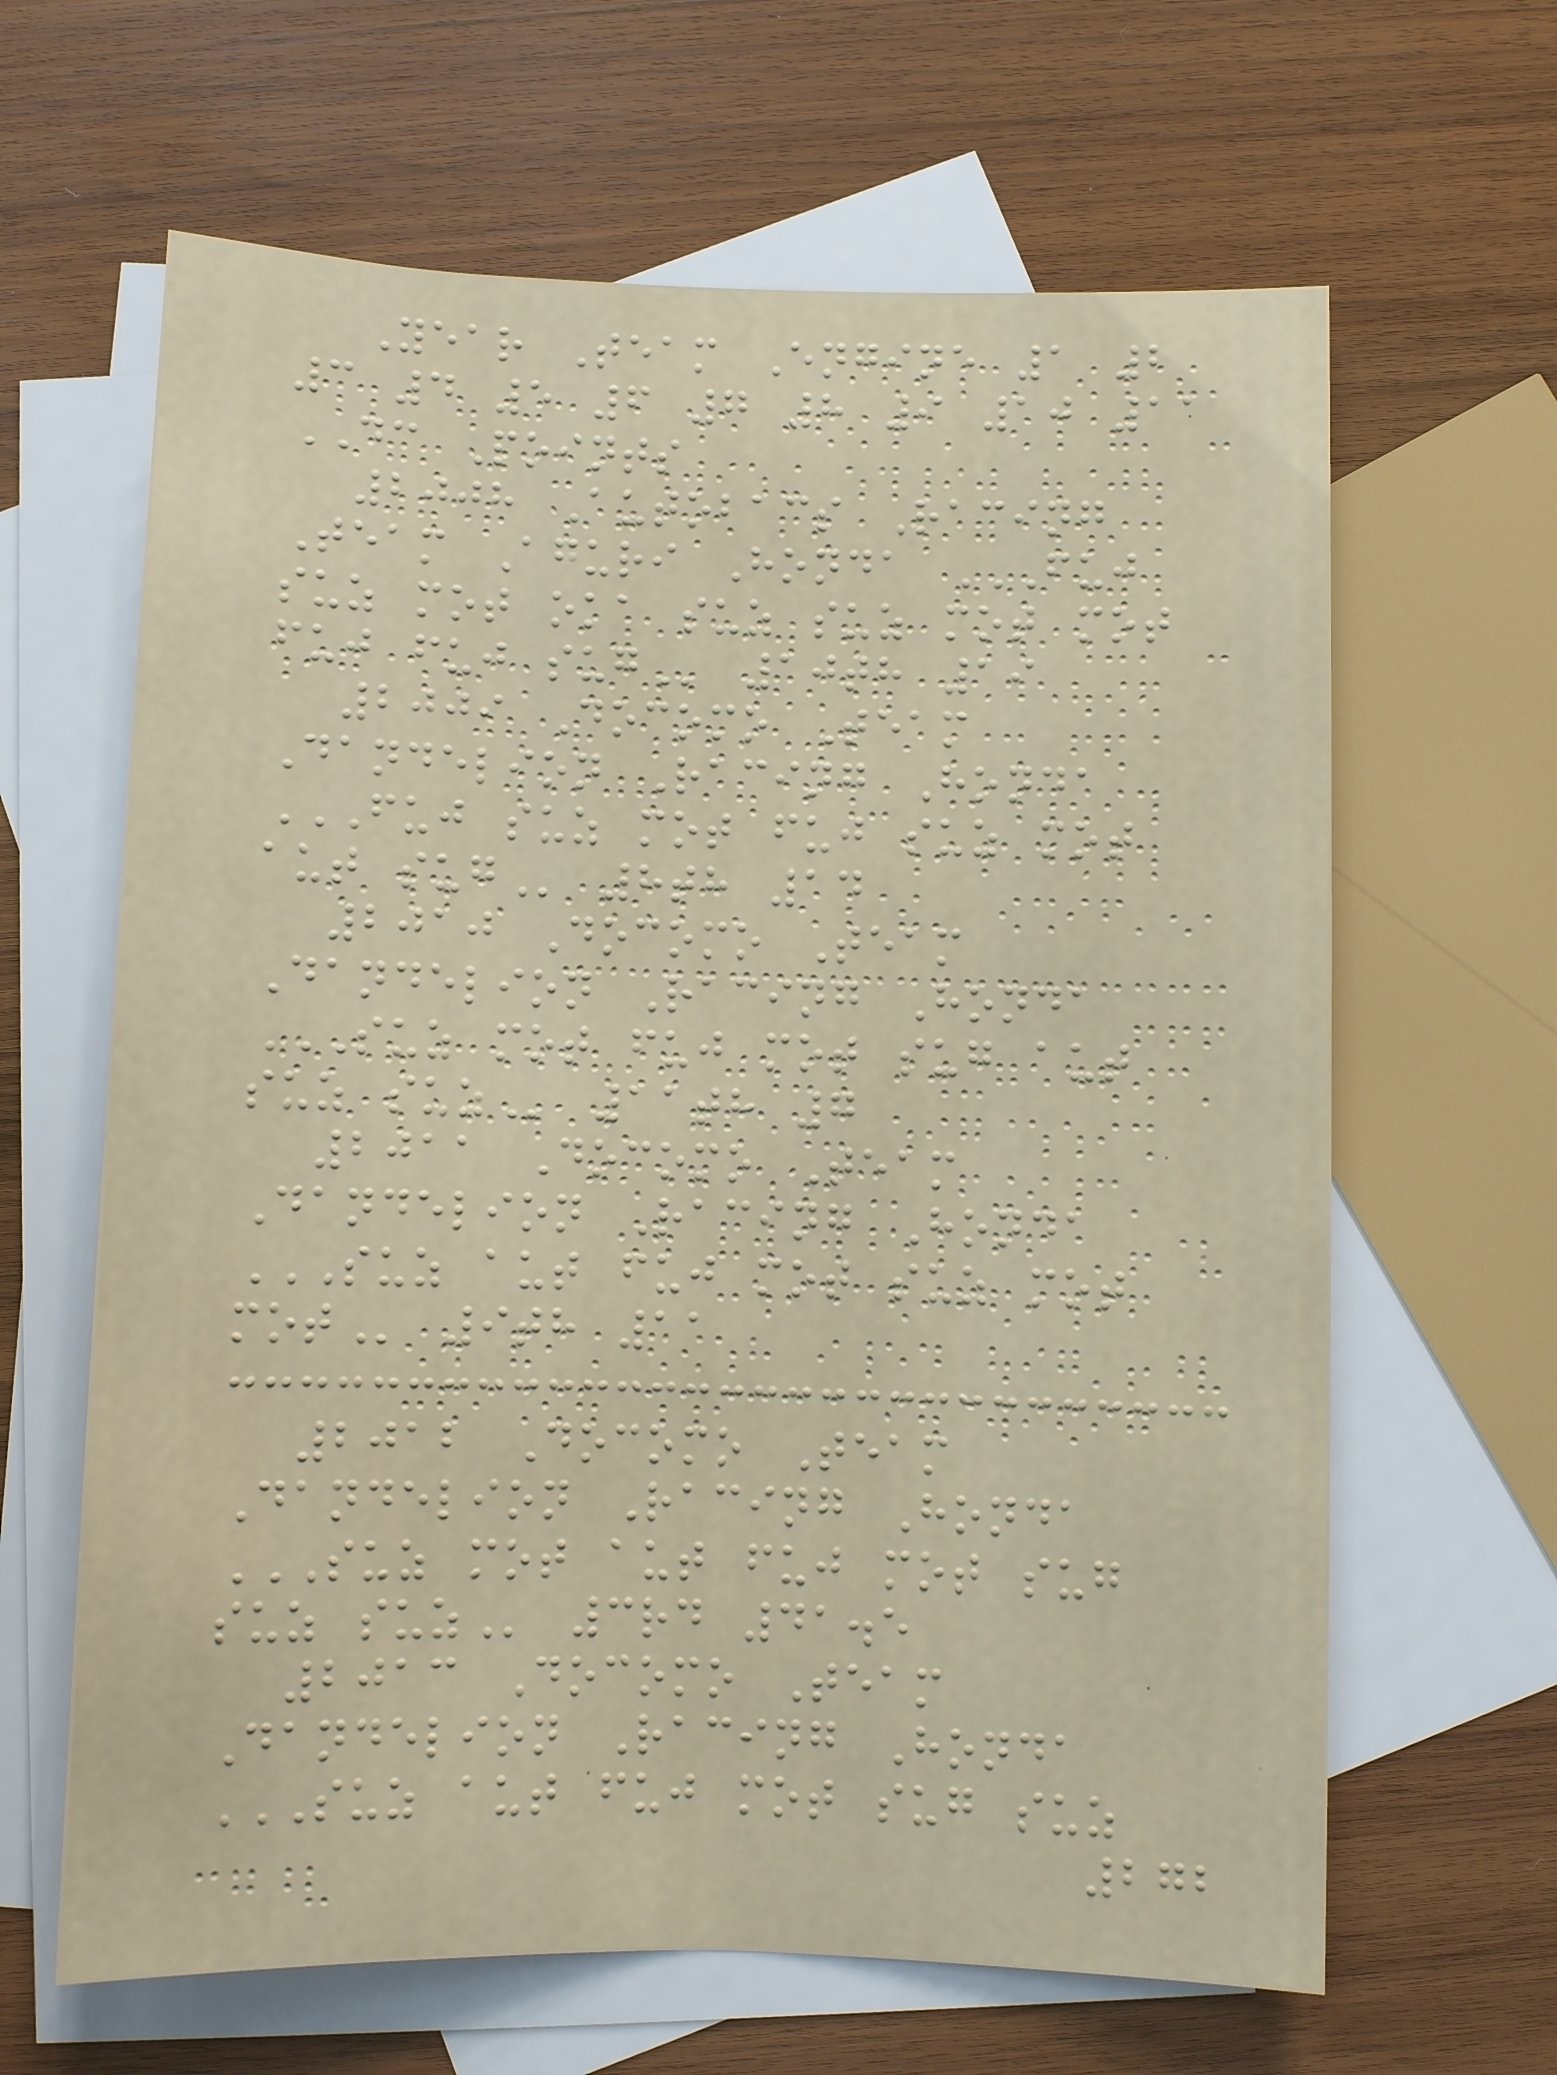Year Team Engine 1 2
3 4 5 6 7 8 9 10 11
DC Points
2008 Autobacs Racing
Team Aguri Honda FUJ
SUZ MOT OKA SUZ SUZ MOT MOT
FUJ FUJ SUG 10th 19
2009 Docomo Team
Dandelion Racing Honda
FUJ SUZ MOT FUJ SUZ MOT
AUT SUG 8th 14
2010 Docomo Team
Dandelion Racing Honda
SUZ MOT FUJ MOT SUG AUT
SUZ SUZ 11th 7
2011 Docomo Team
Dandelion Racing Honda
SUZ AUT FUJ MOT SUZ MOT
MOT 9th 11
2012 Docomo Team
Dandelion Racing Honda
SUZ MOT AUT FUJ MOT SUG
SUZ SUZ 3rd 41.5
2013 Docomo Team
Dandelion Racing Honda
SUZ AUT FUJ MOT SUG SUZ
272
